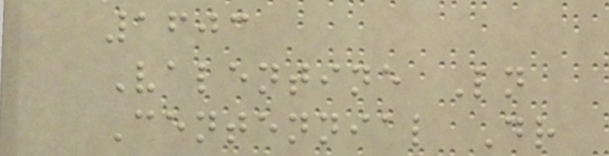1603
Valentine Ln
Centennial Dr
